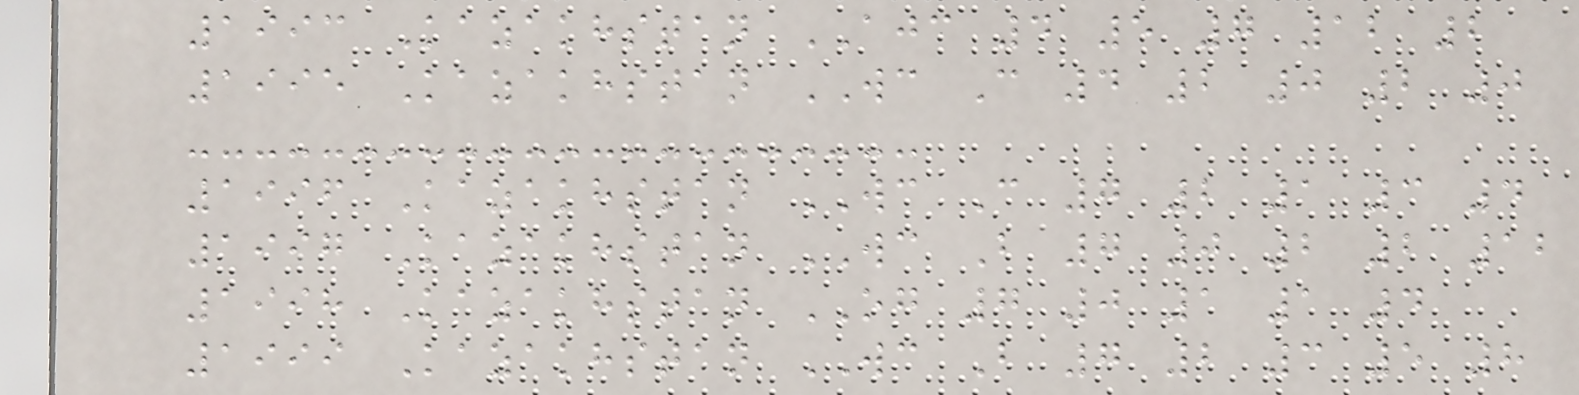1993 Kazakhstan AJC 4 5 7 12 2
1995 Kazakhstan WC C 4 2 0 2 0
1996 Kazakhstan WC C 7 2 1 3 4
1997 Kazakhstan WC B 7 0 2 2 12
1998 Kazakhstan OG 7 0 1 1 4
1999 Kazakhstan WC B 7 2 3 5 8
